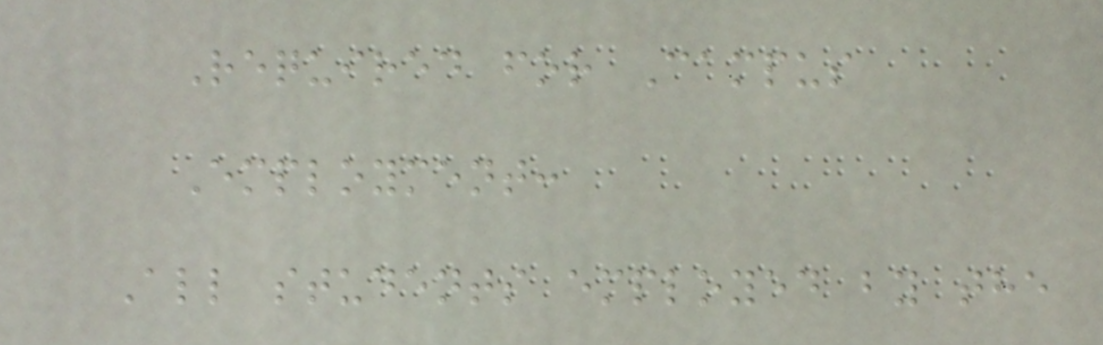Required for Campus
Employment:
All students employed by the
